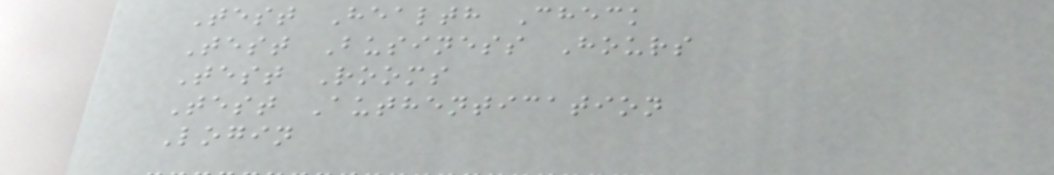Test Health Check
Test Business Hours
Test Rooms
Test Authentication
Login
